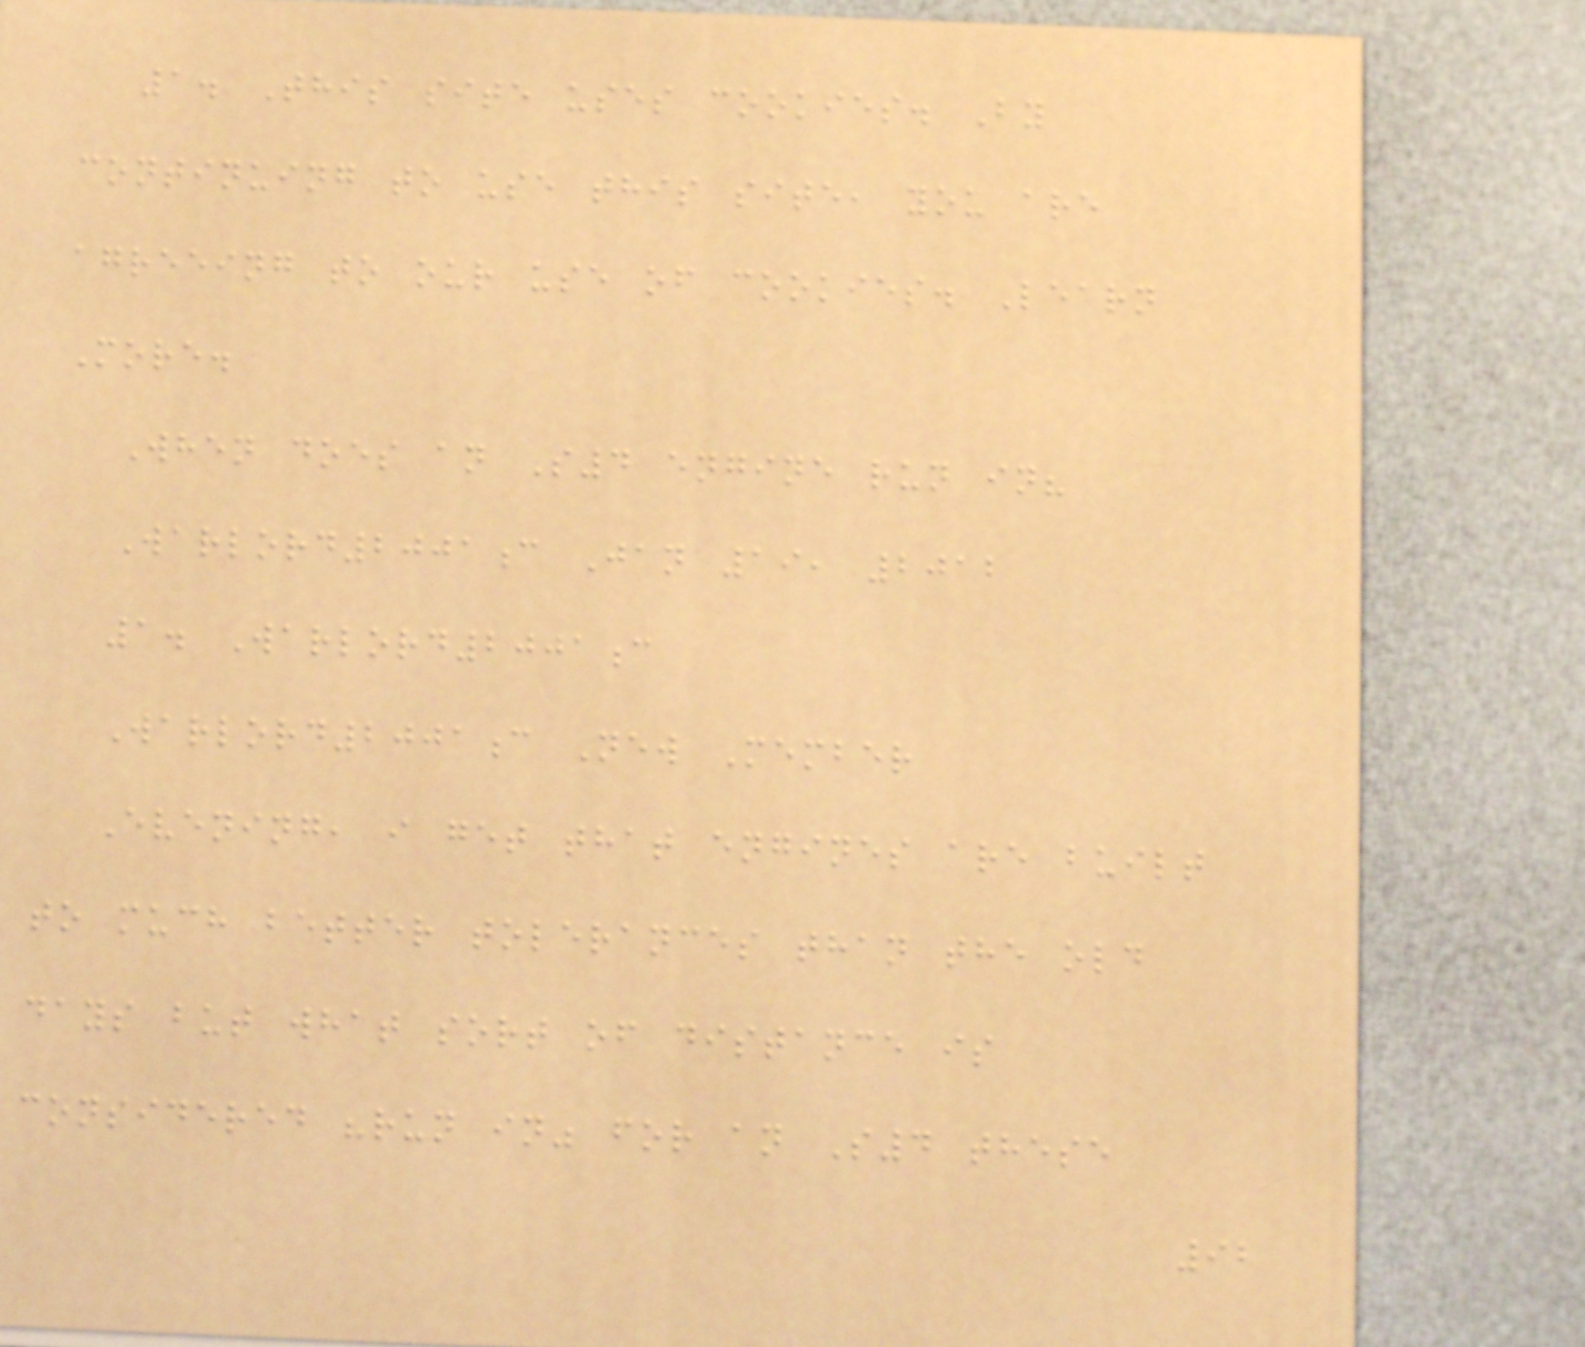1. This site uses cookies. By
continuing to use this site, you are
agreeing to our use of cookies. Learn
More.
When does an S4 engine run in?
Warlord2001c Jan 19, 2012
1. Warlord2001c
Warlord2001c New Member
Evening, i get that engines are built
to much better tolerances than the old
days but what sort of distance is
considered "run in" for an S4 these
92
